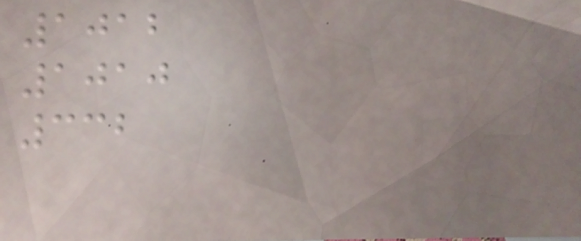1012
1010
332
